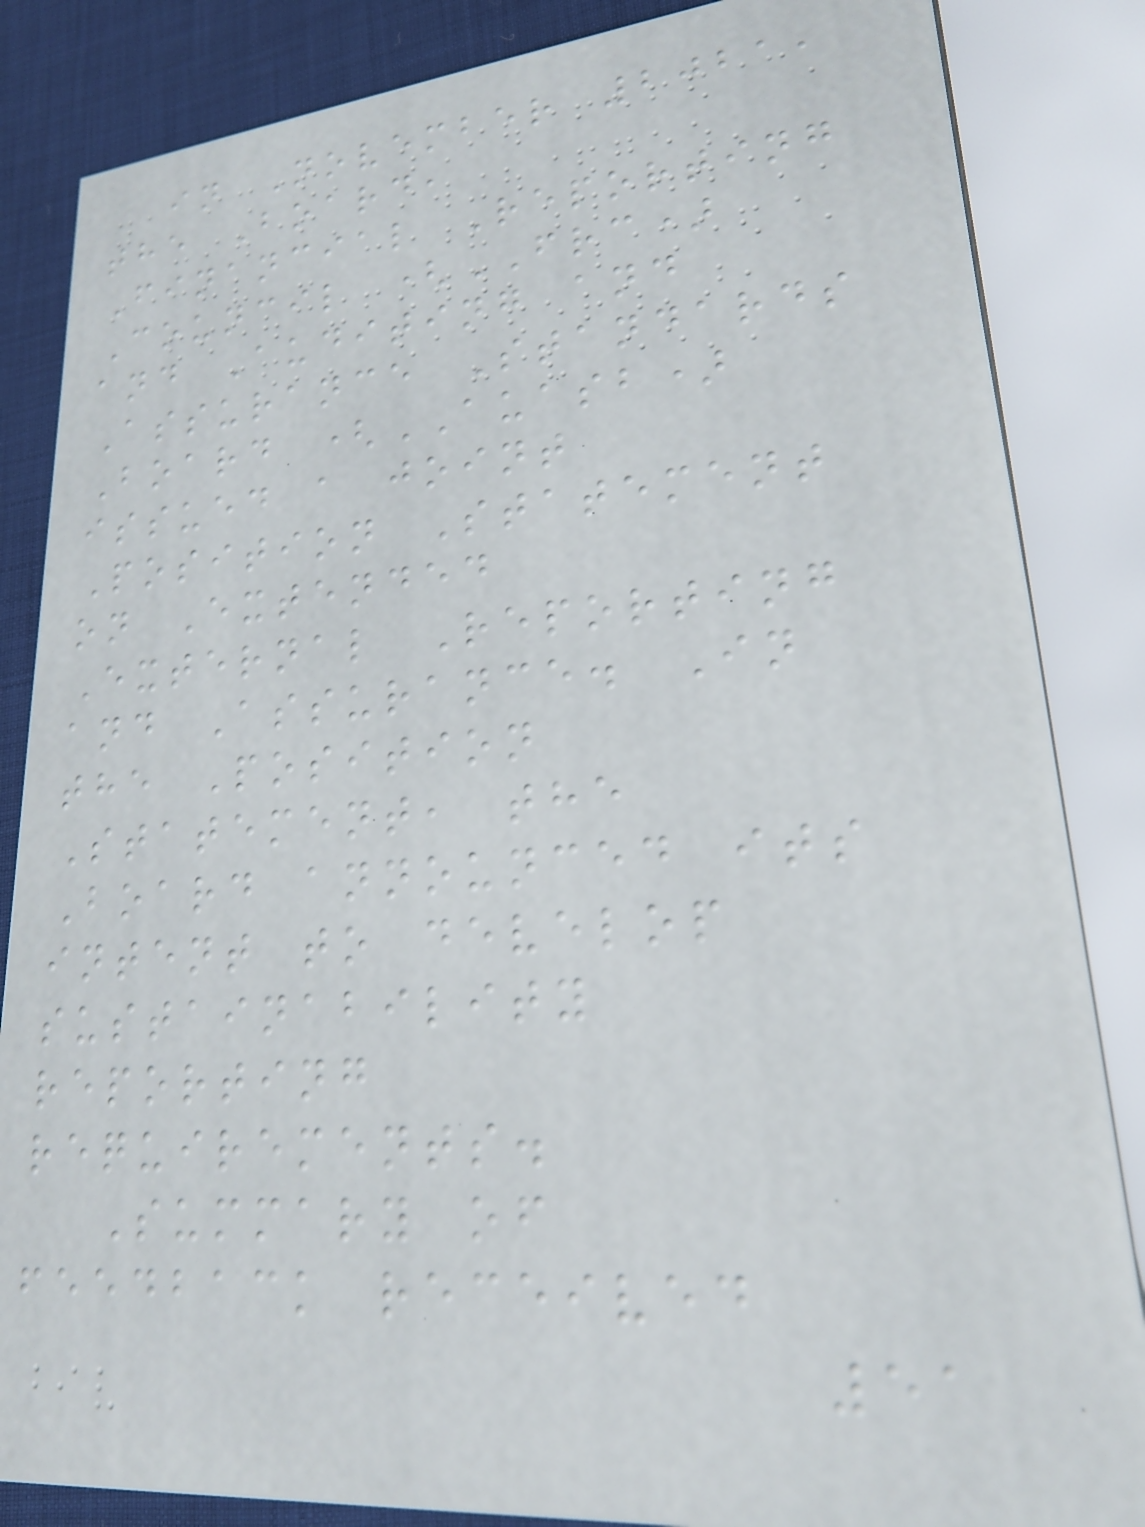in November 2021,
the Board,
Financial Reporting
Council (FRC)
and Auditing and
Assurance Standards
Board (AUASB)
issued a joint
Position Statement
on Extended
External Reporting
and Assurance. In
the Position
Statement, the
Board announced its
intent to develop
sustainability
reporting
requirements.
Summary of
feedback received
51
